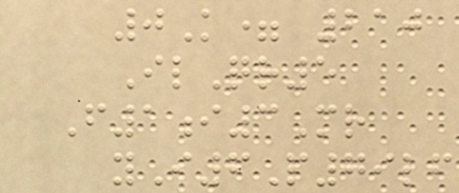0K= 210
IlQr5
F1i3Mr
yI6P79lf
